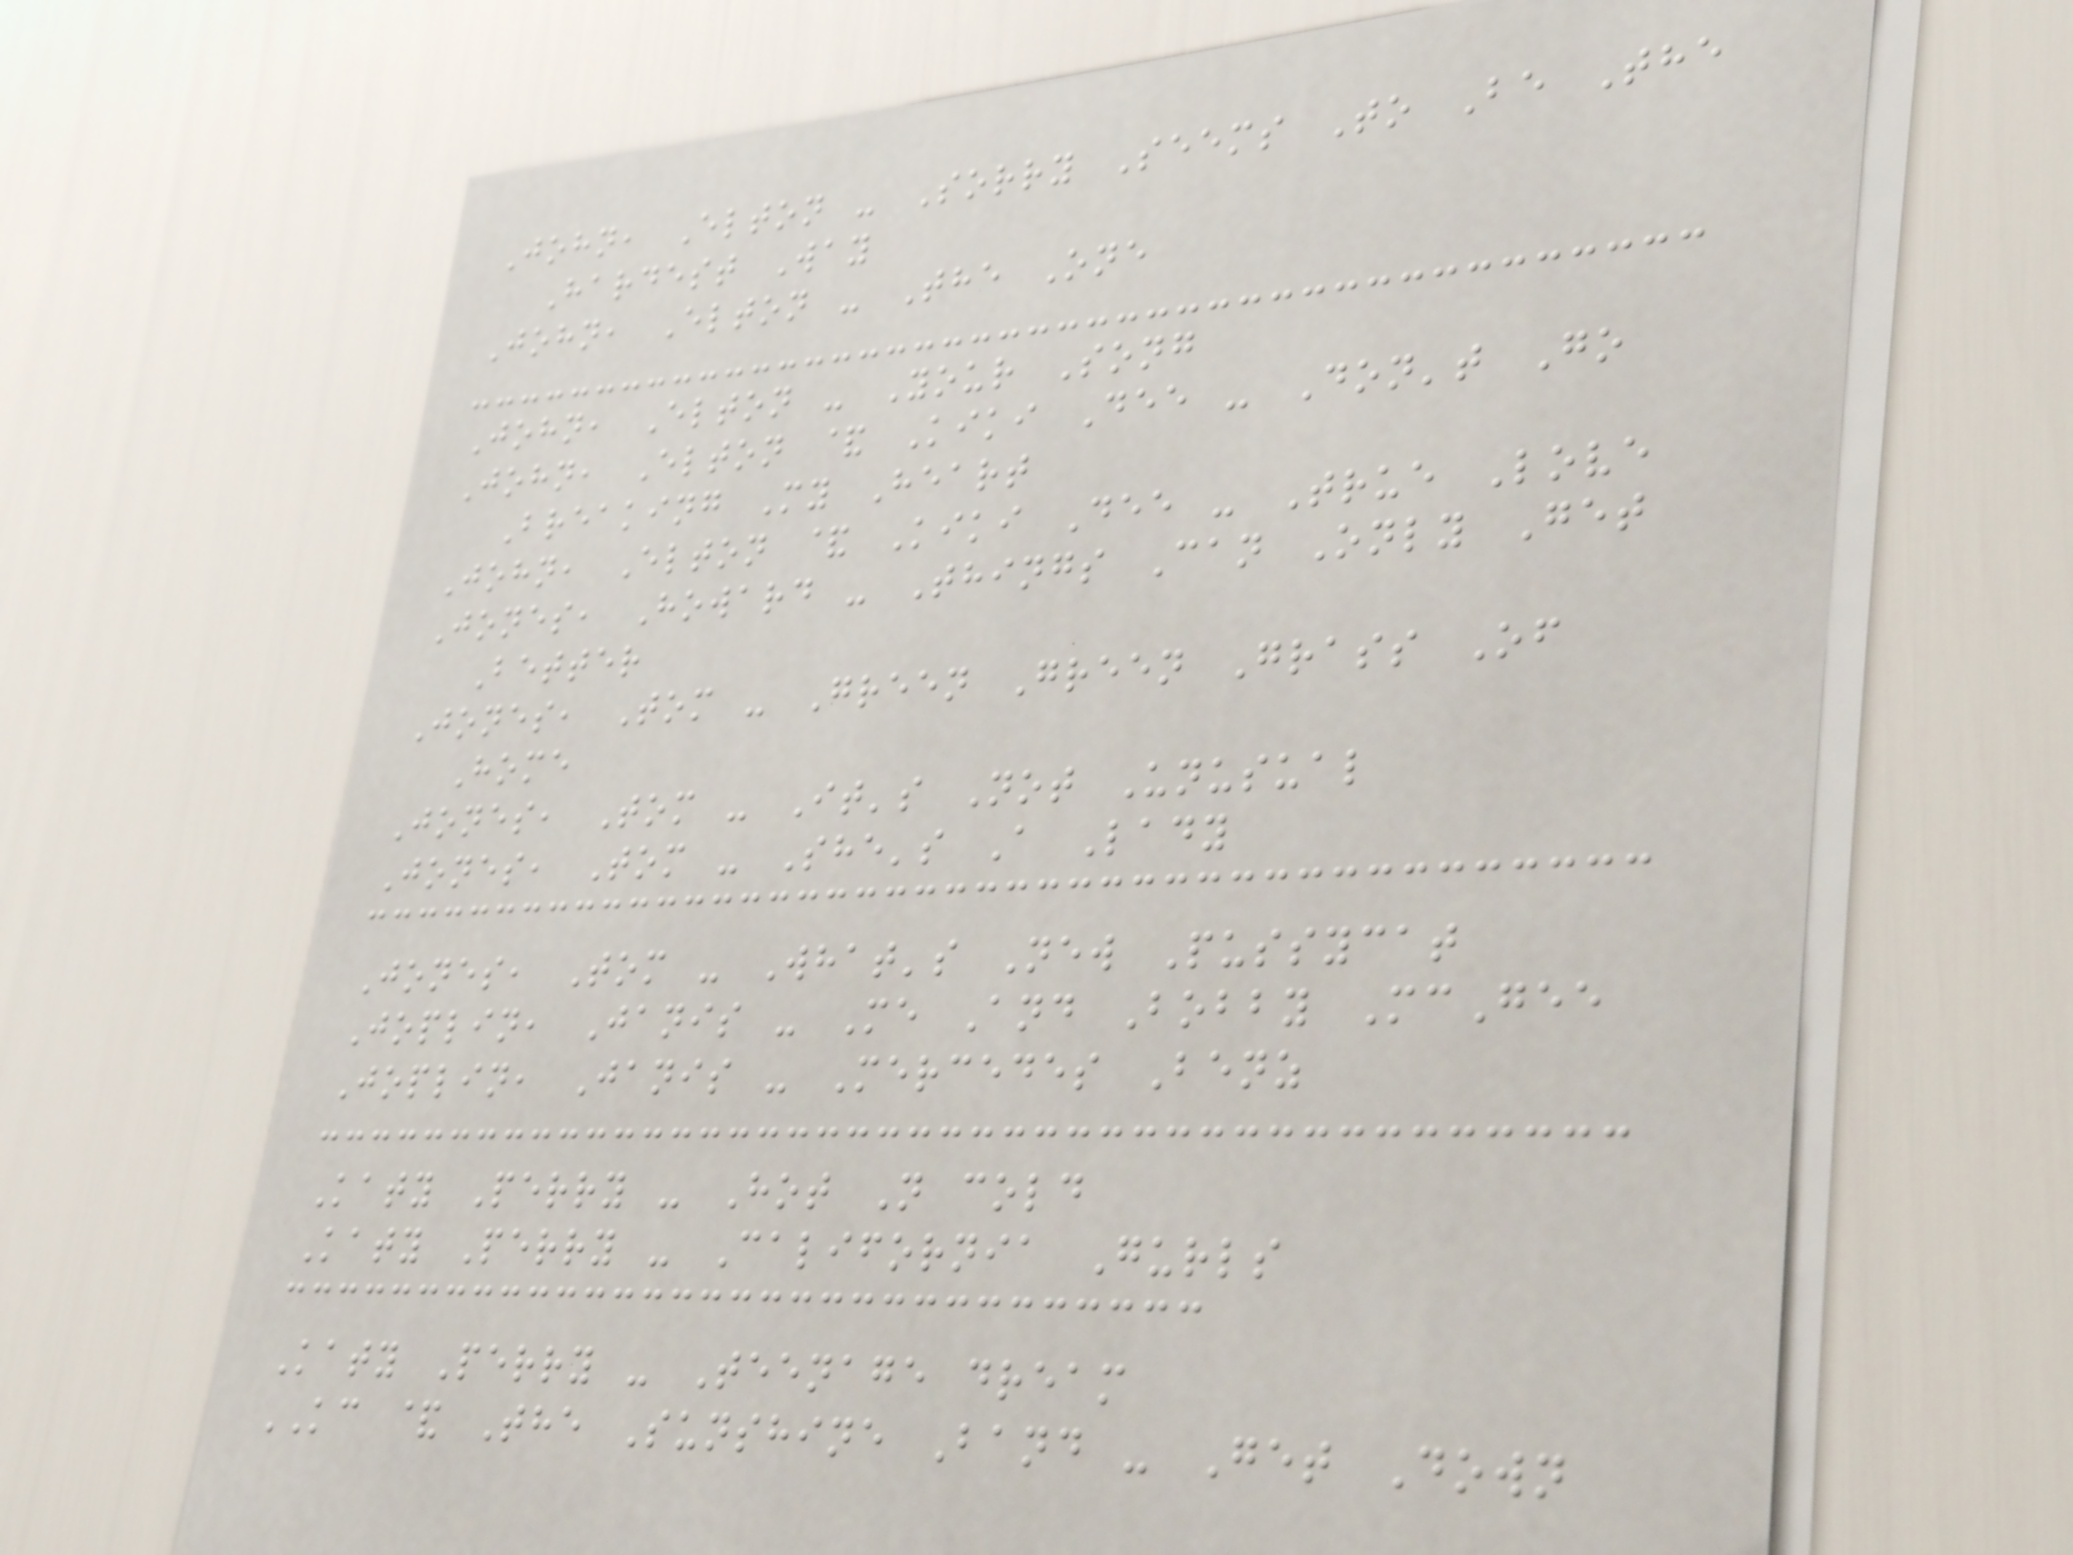John, Elton - Sorry Seems To Be The
Hardest Way
John, Elton - The One
John, Elton - Your Song
John, Elton & Kiki Dee - Don't Go
Breaking My Heart
John, Elton & Kiki Dee - True Love
Jones, Howard - Things Can Only Get
Better
Jones, Tom - Green Green Grass Of
Home
Jones, Tom - It's Not Unusual
Jones, Tom - She's A Lady
Jones, Tom - What's New Pussycat
Joplin, Janis - Me And Bobby McGee
Joplin, Janis - Mercedes Benz
Katy Perry - Hot N cold
Katy Perry - California Gurls
Katy Perry - Teenage dream
KC & The Sunshine Band - Get Down
